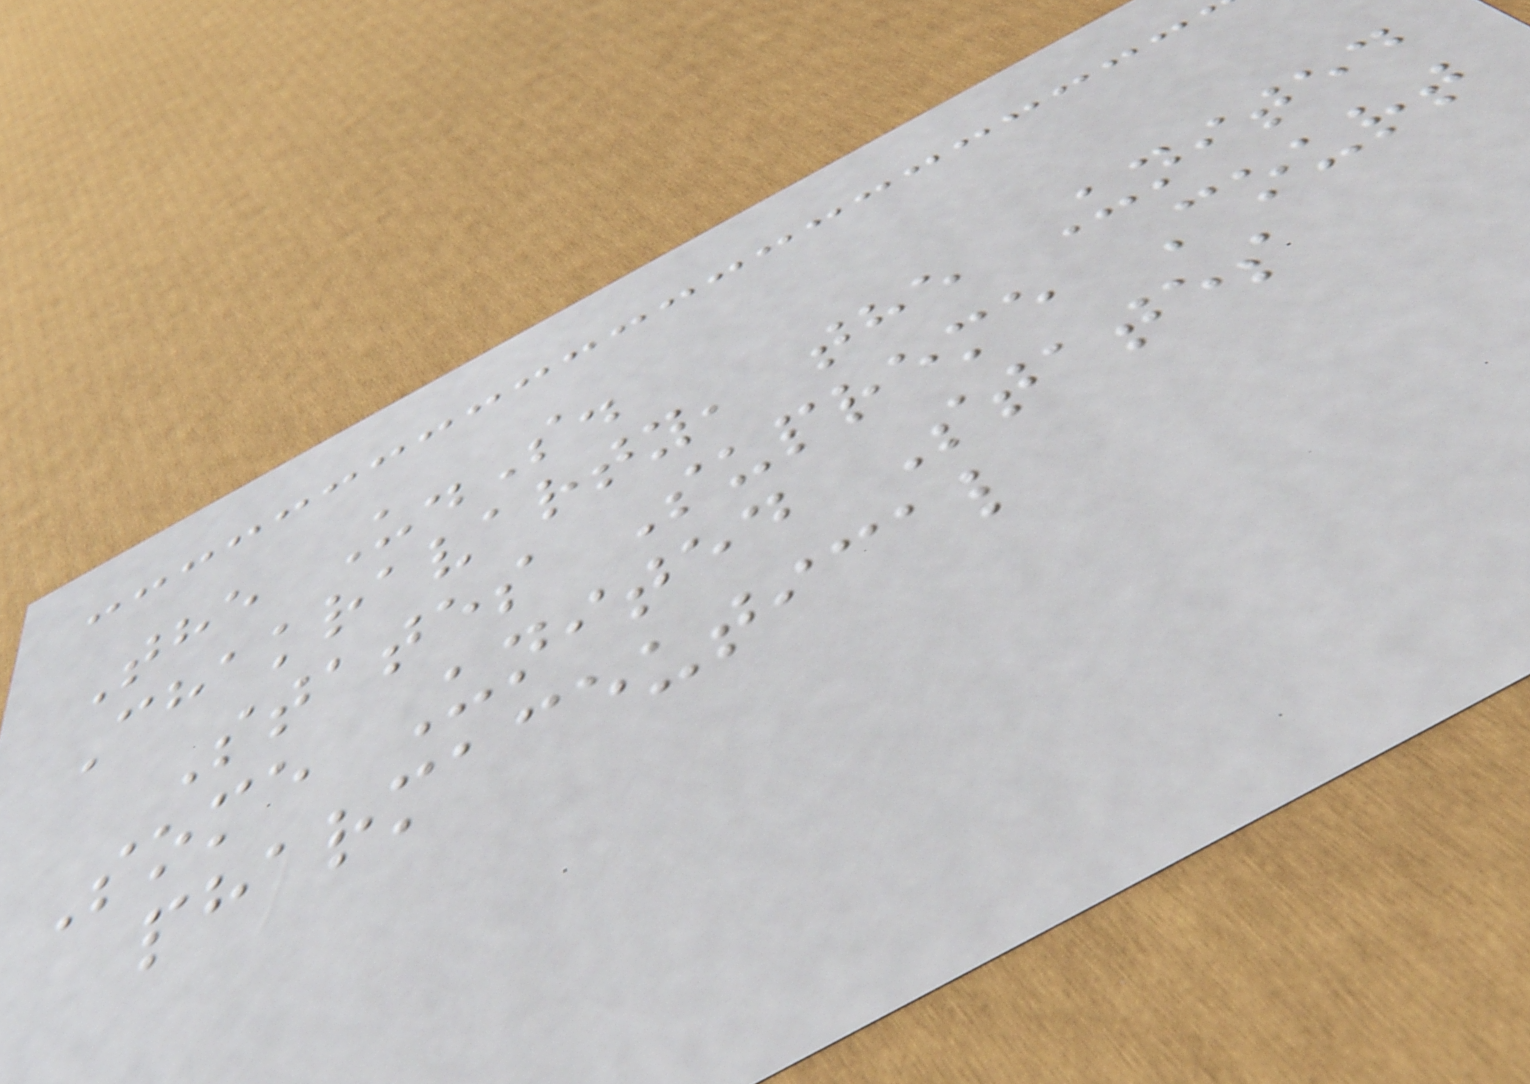The U.S.
Chakravarty, the United
States Supreme Court
Some United States
pharmaceutical
